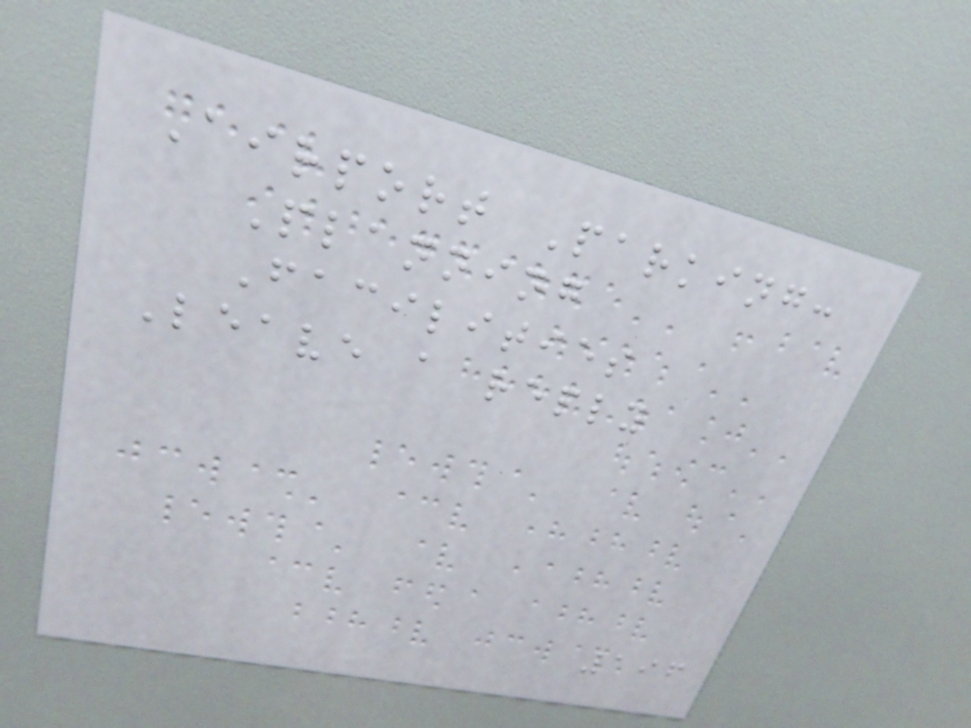Airport Parking:
Planning
Facilities
Leave a reply
196
